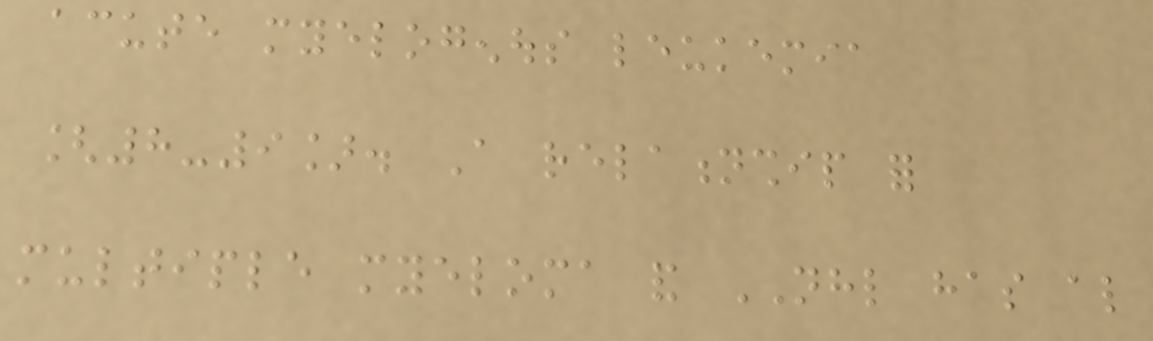acute myelogenous leukemia
[8-9]. A relationship for
multiple myeloma and NHL has also
